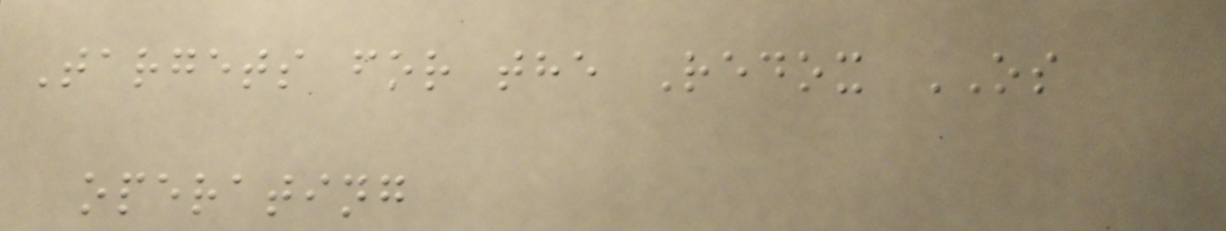Targets for the Redox OS
operating
